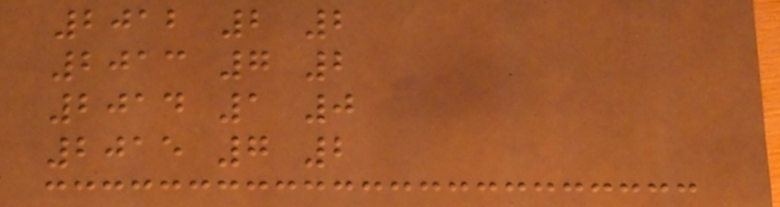2012 2 2
2013 7 2
2014 1 0
2015 7 2
